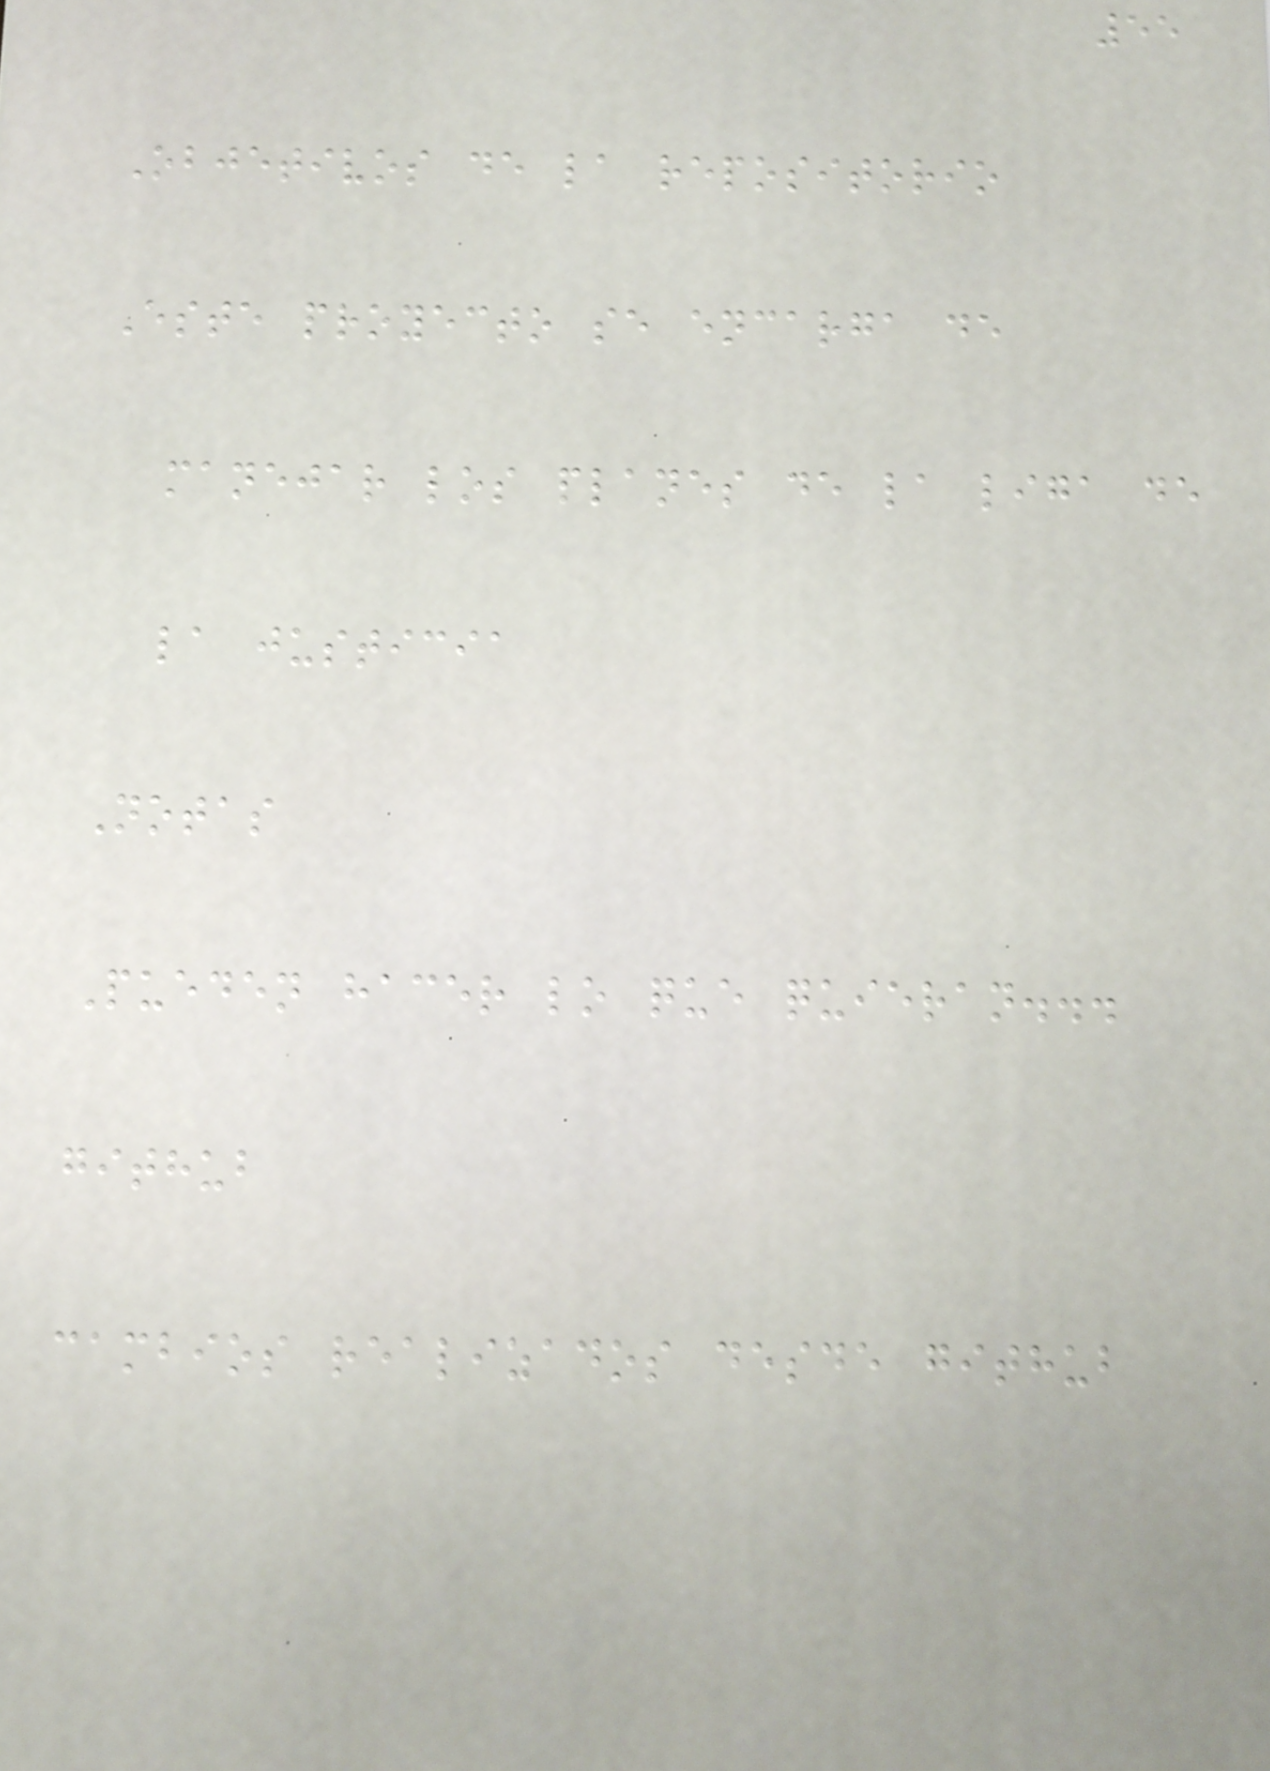55
Objetivos de la repositorio
Este proyecto se encarga de
manejar los planes de la liga de
la justicia
Notas
Pueden hacer lo que quieran...
github
cambios realizados desde github
